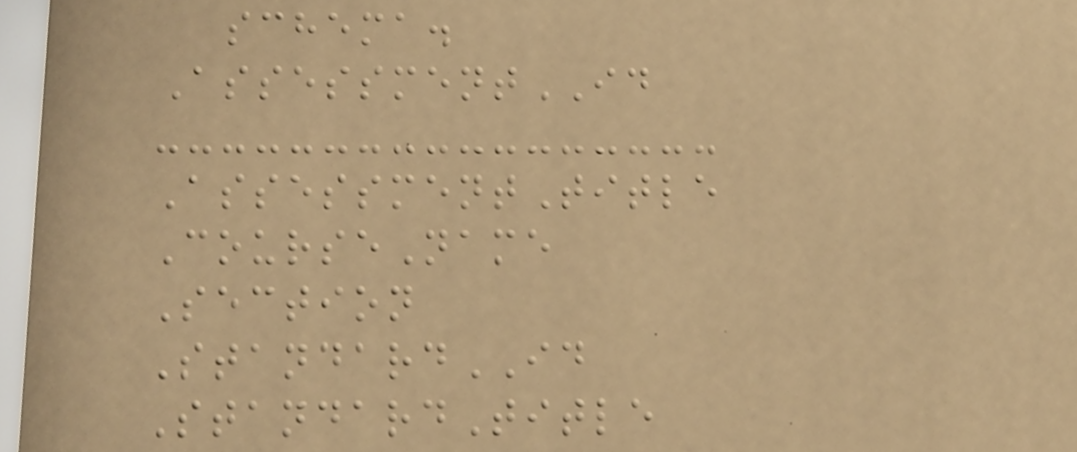schema.
AssessmentID
AssessmentTitle
CourseName
Section
StandardID
StandardTitle
